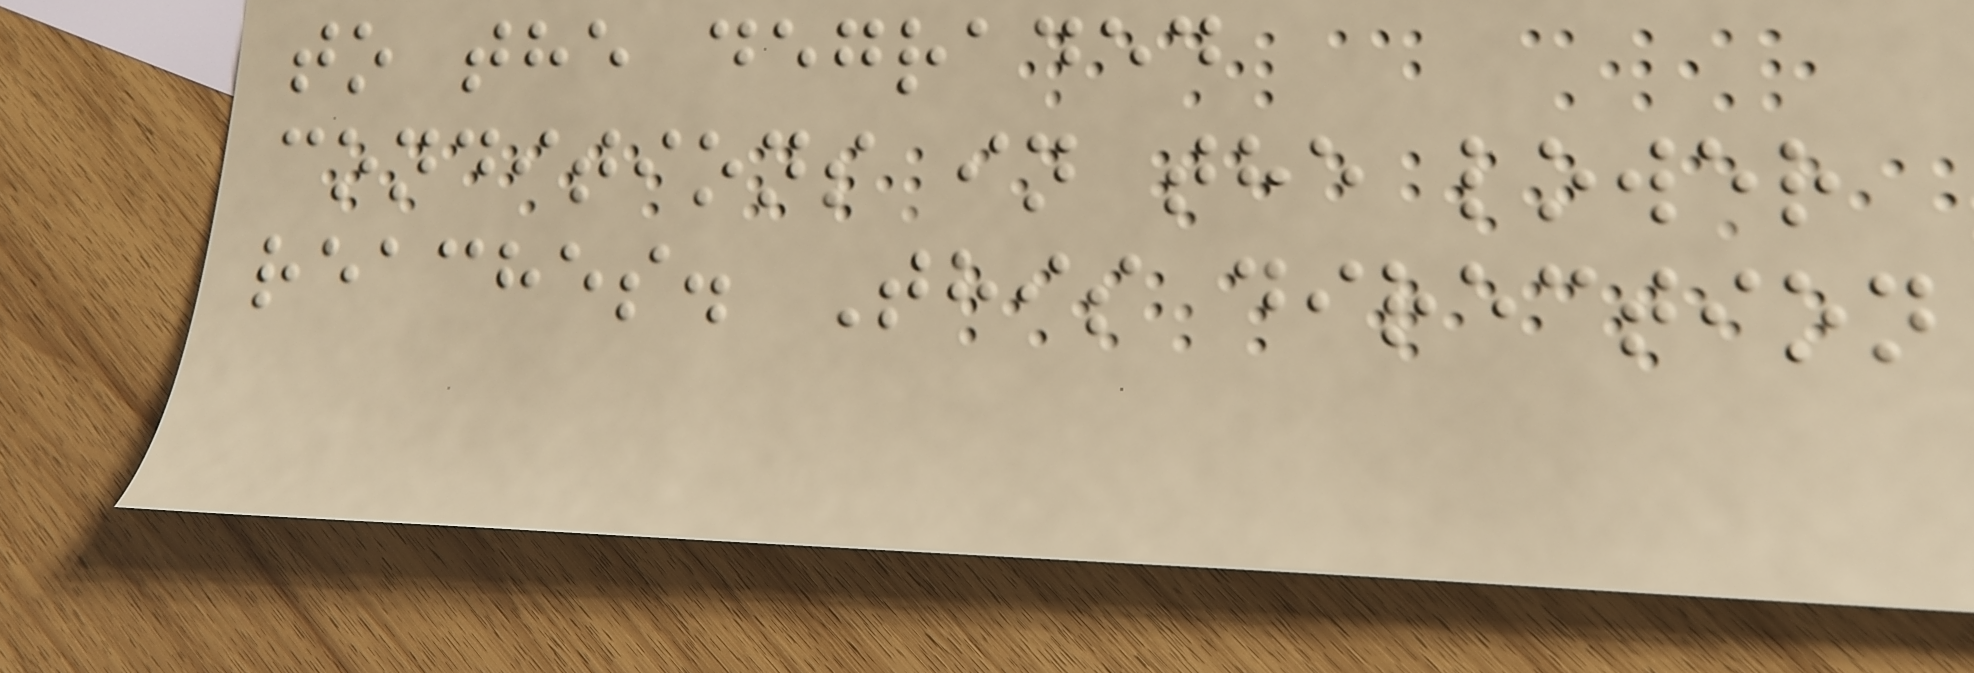to the degraded
conditions in the lower
reaches. This direction
